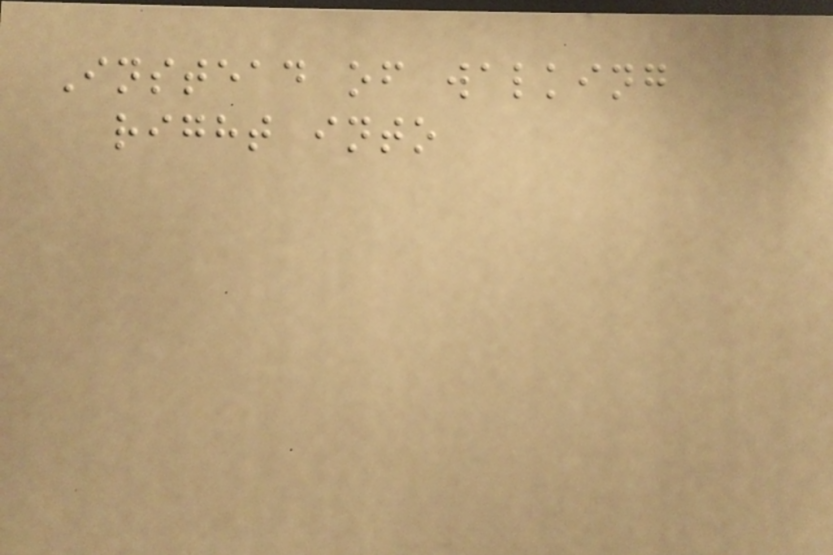Instead of walking
right into
